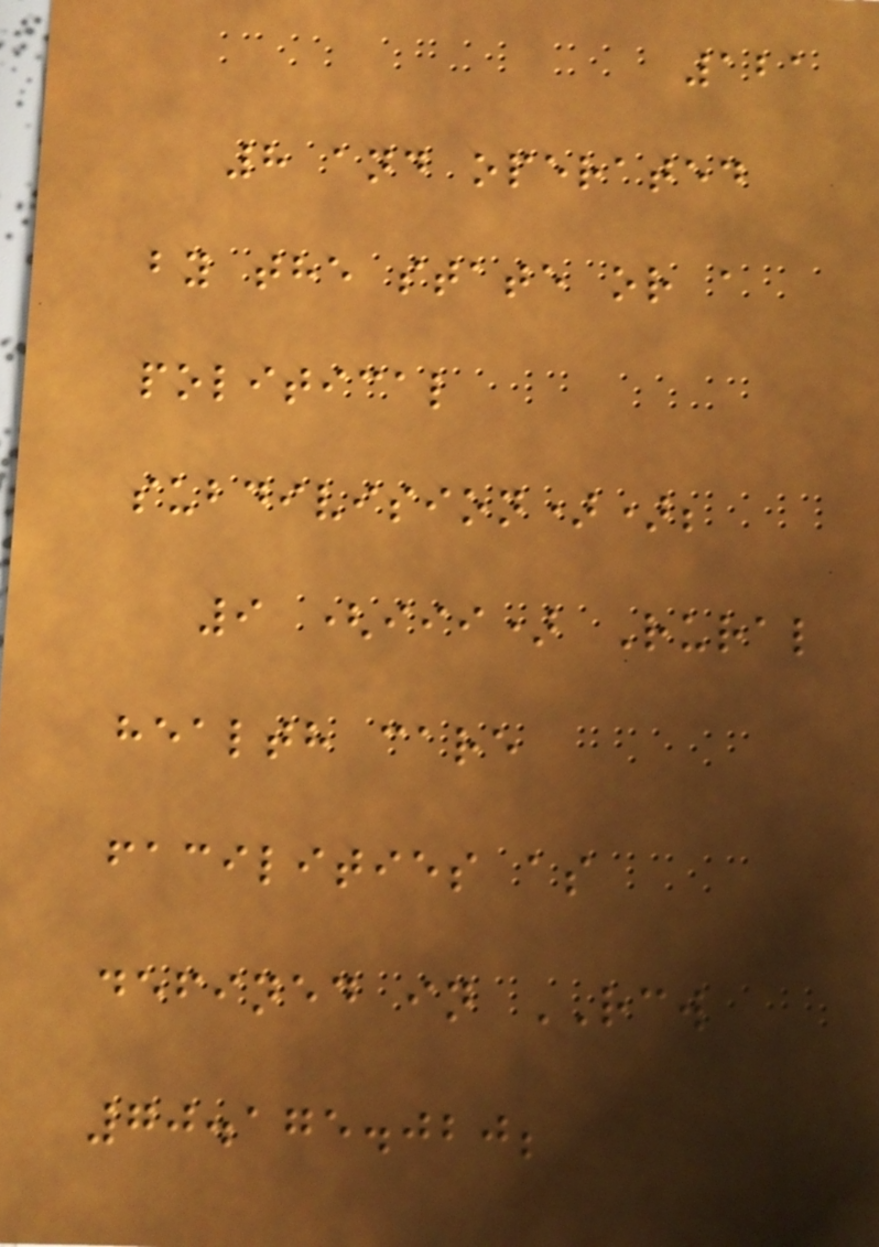121
8 and operated
by the state or a
political
subdivision));
9 (iii) Rural
health care
facilities as
defined in RCW
70.175.020;
